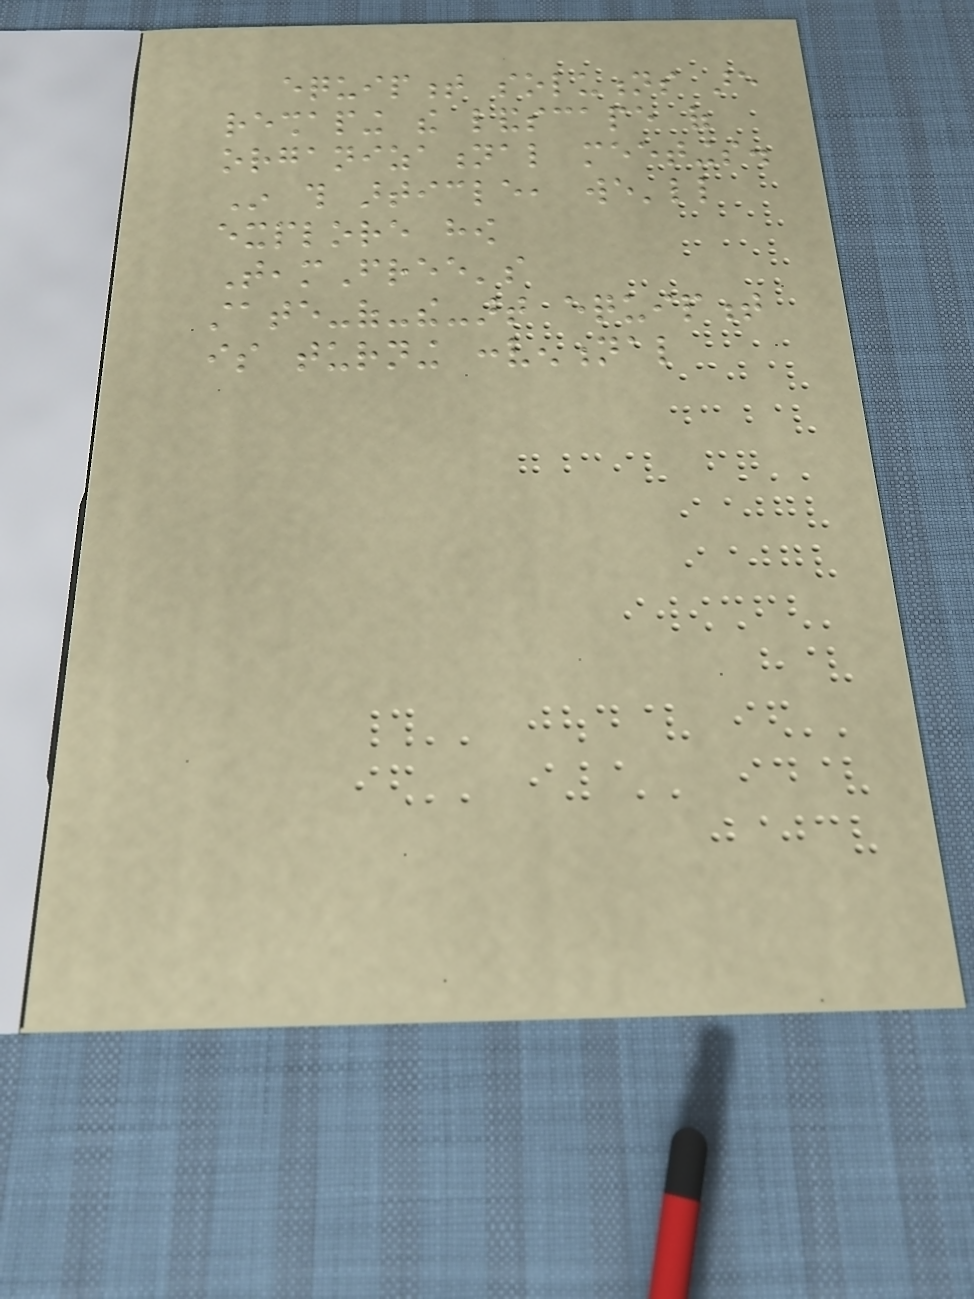equipment solutions are
reshaping the landscape of
organizational meetings.
In this article, we'll
explore how
TeamFree's
state-of-the-art equipment
is turning conventional
